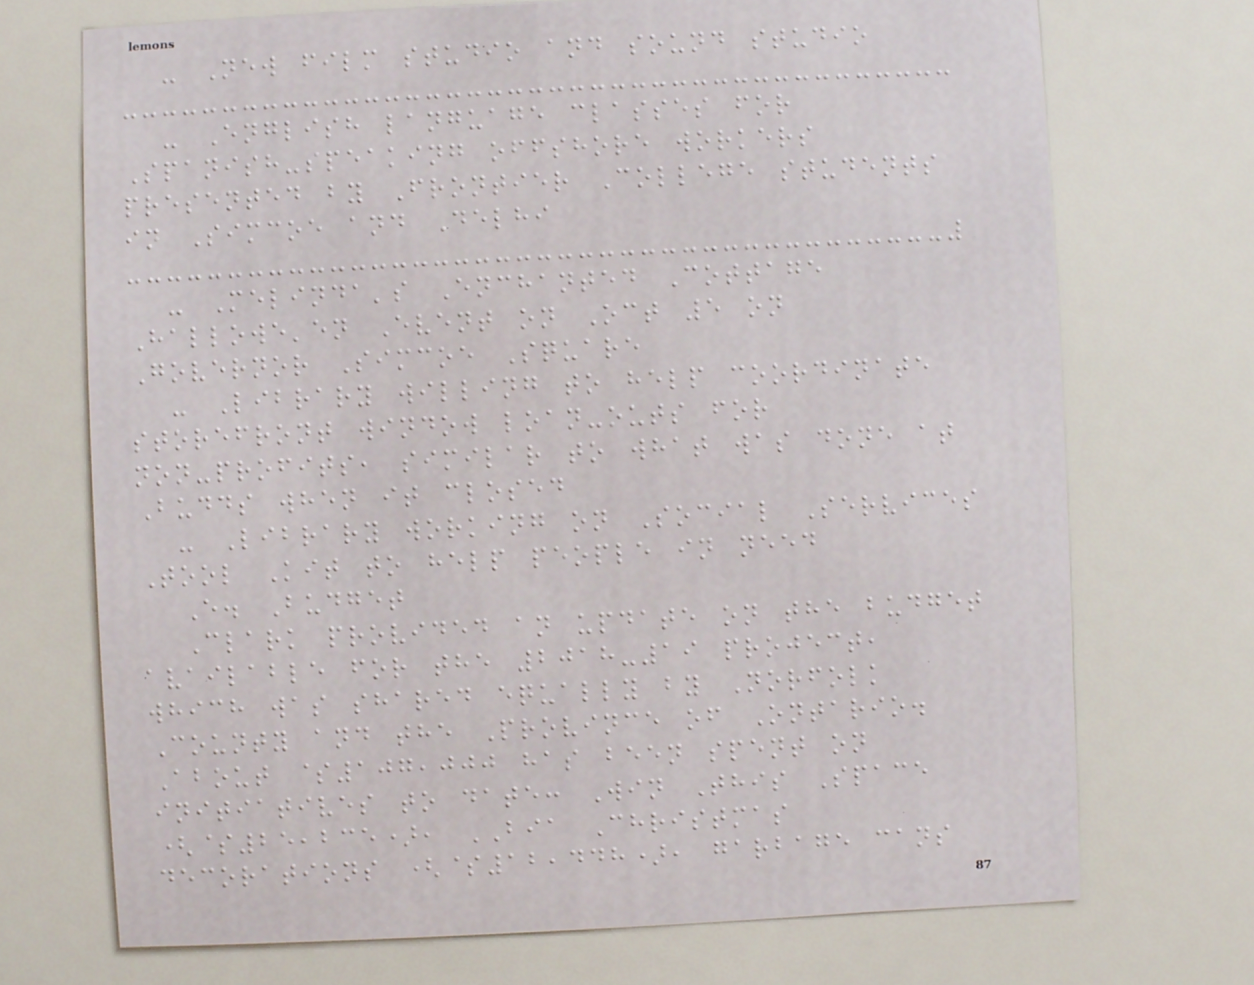- New film studio and sound studio
- English language classes for
Spanish-speaking offshore workers
presented by Frontier College students
in Simcoe and Delhi
- Melinda's Enchanted Cottage
Hallowe'en Event on Oct 5 on
Governor Simcoe Square
- Library willing to help coordinate
storefront window loan-outs for
non-profits, similar to what was done at
Budds when it closed
- Library working on Social Services
Tool Kit to help people in need
E. Budget
Clark provided an update on the budget
available for the 2018-19 project,
which was shared equally by Norfolk
County and the Province of Ontario.
About $107,000 has been spent on
initiatives to date: Win This Space
($25,235), BIA Christmas
decorations ($12,448), garbage cans
